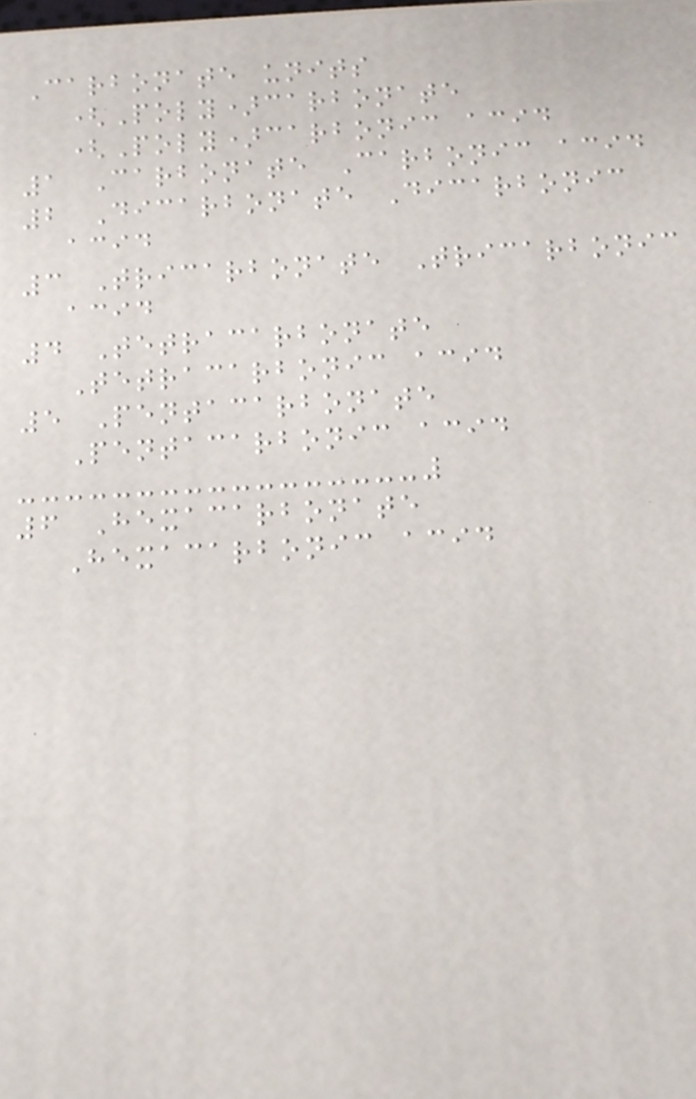Carbonate units
(Poly)carbonate
(Poly)carbonic acid
1 Carbonate Carbonic acid
2 Dicarbonate Dicarbonic
acid
3 Tricarbonate Tricarbonic
acid
4 Tetracarbonate
Tetracarbonic acid
5 Pentacarbonate
Pentacarbonic acid
6 Hexacarbonate
Hexacarbonic acid
